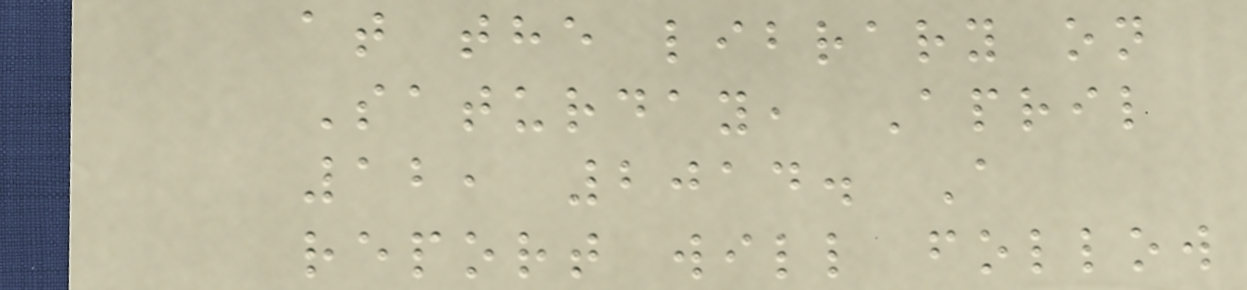at the library on
Saturday, April
12, 2014. A
report will follow
